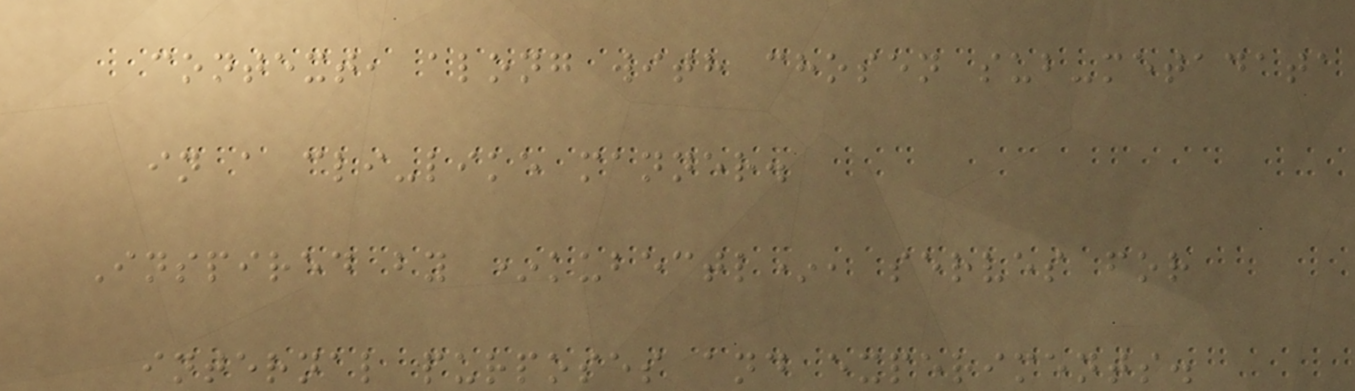context, along with chosen sub-metadata
in a cli-like manner.
Inspired by *kubectl*, serves for
internal purposes and experiments.
